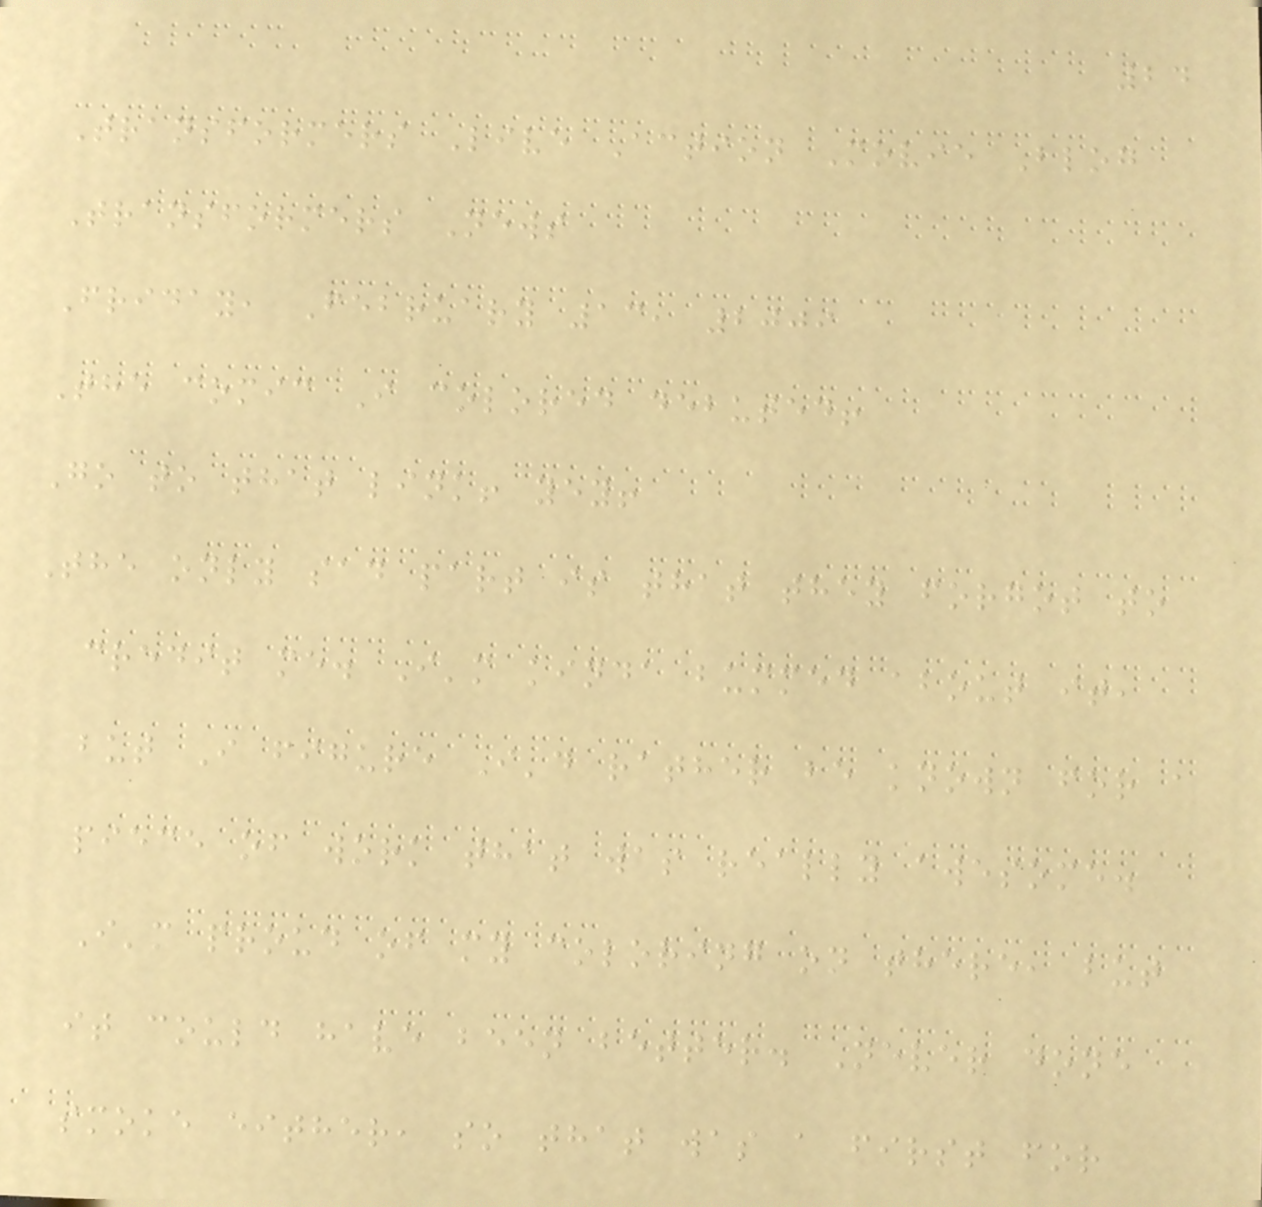24
Transformers Live Action Movie Blog
Transformers News
Friday, February 13, 2009
The comic I colored debuted!
Go to that link! yey!
The only sad part is that they forgot to
credit me. I'm kinda bummed about it,
but I figure I'd rather be known for a
piece of work that was really awesome.
I'm proud of my coloring on there, but
it could have been better. Never done
smoke either, so that was a first for
